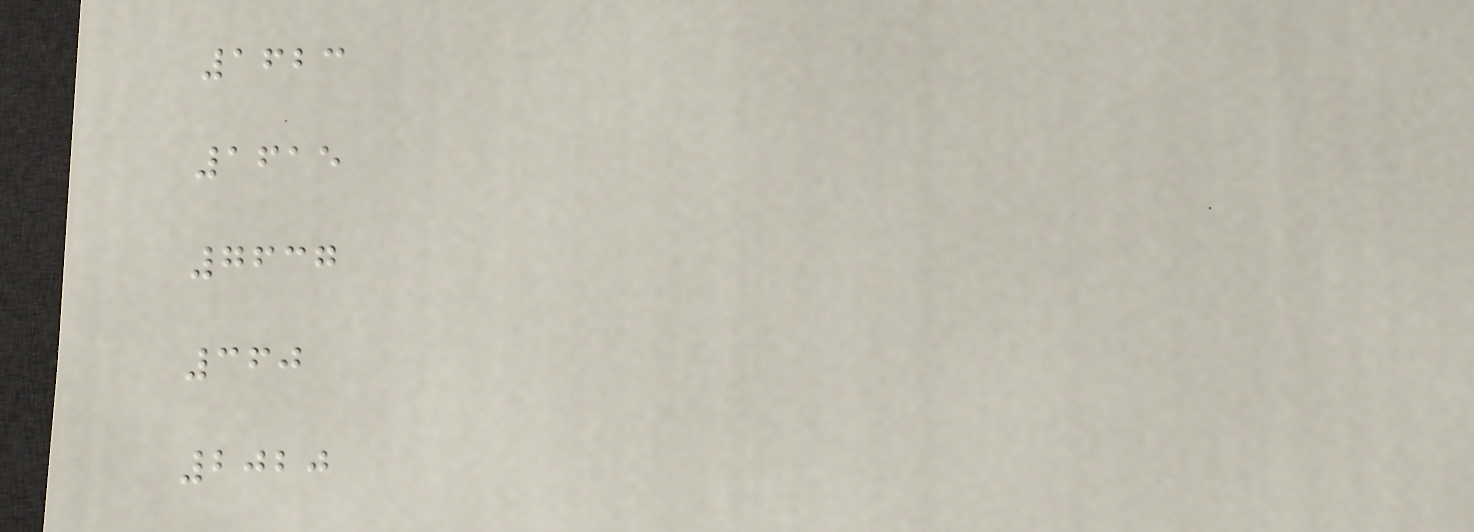1623
1615
7637
360
2020
